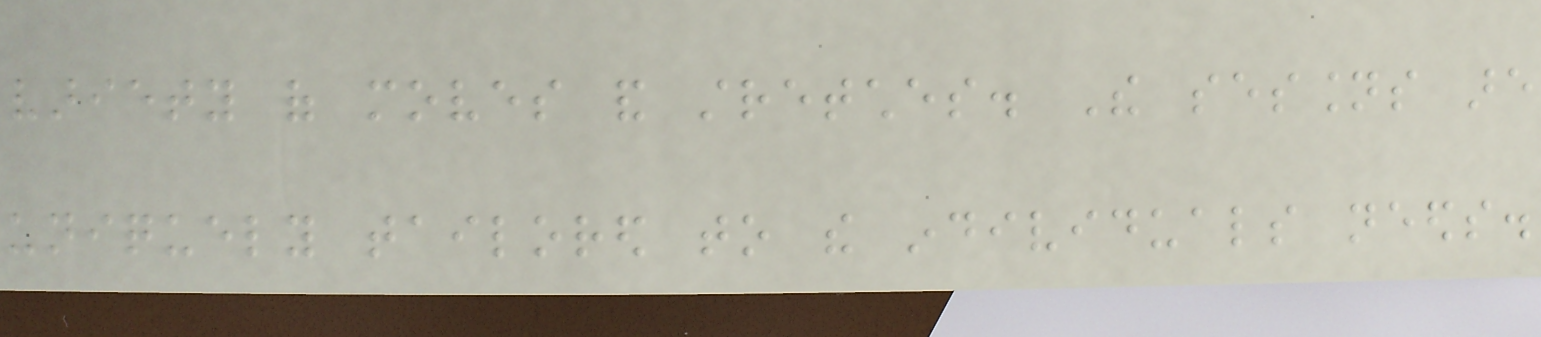variety of moves and stretches. The sessions are
uniquely tailored to the individuals needs.
